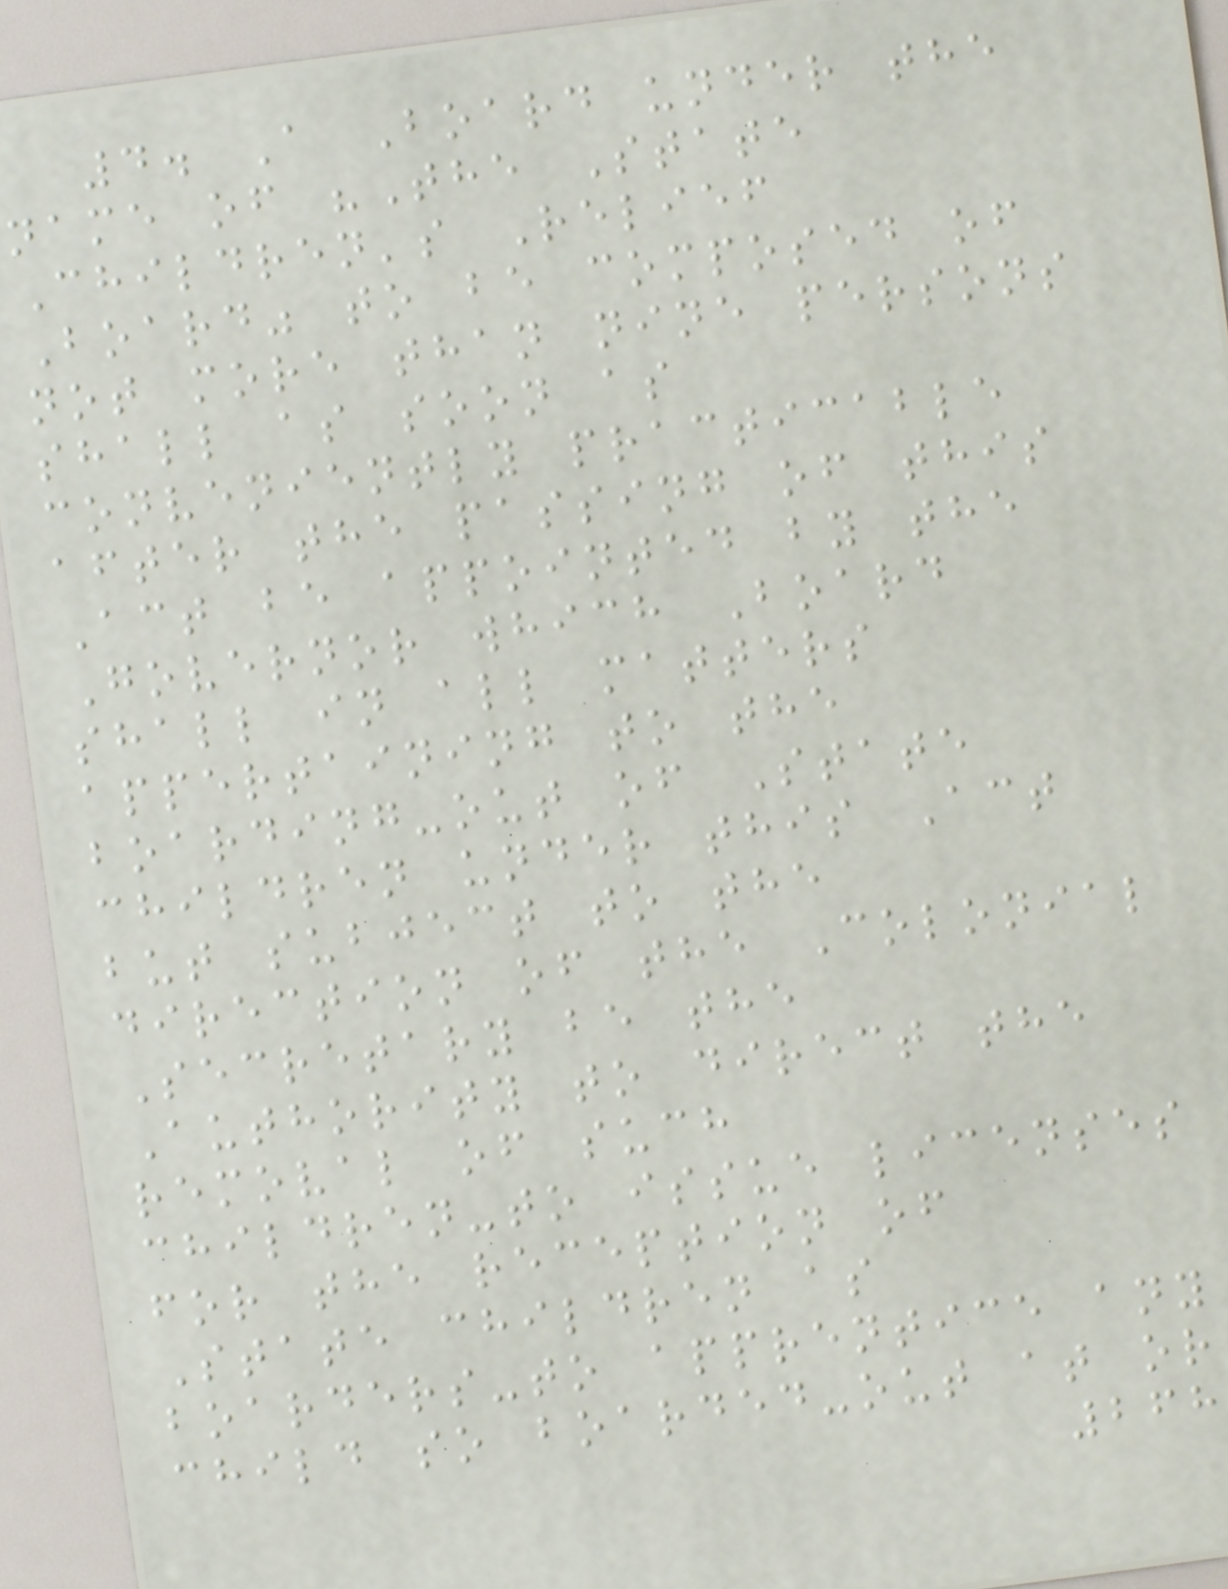4. A Board under the
name of "The State
Children's Relief
Board" to be composed of
not more than nine persons
shall as soon as
conveniently practicable
after the passing of this
Act be appointed by the
Governor which Board
shall in all matters
appertaining to the
boarding-out of State
children under this Act
but subject to the
direction of the Colonial
Secretary be the
Authority to direct the
removal of such
children-to issue licenses
for the reception of
State children as
boarders-to apprentice any
child so boarded-out at or
268
